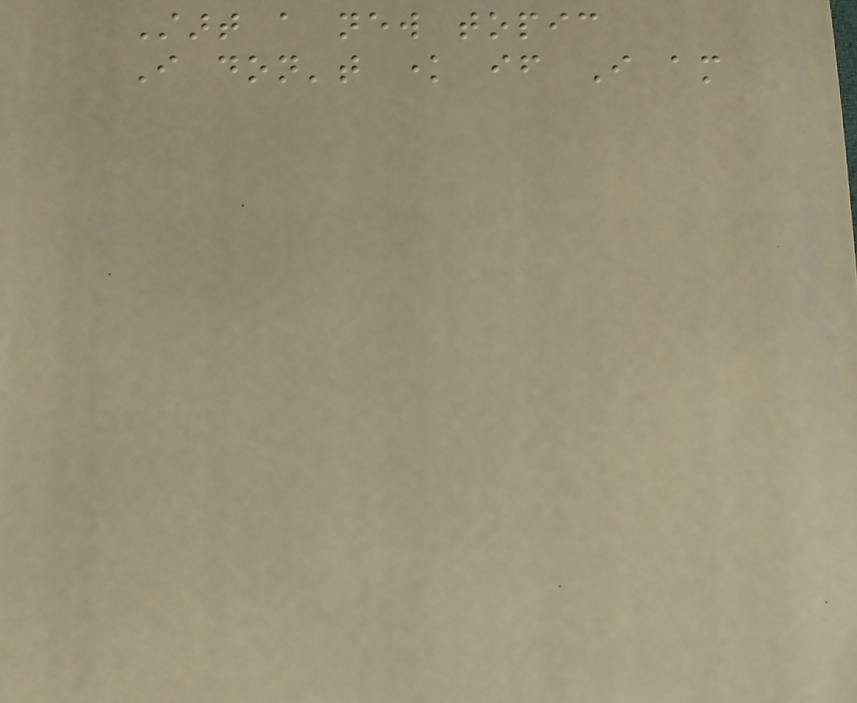Start a new topic
I don't know if I am
